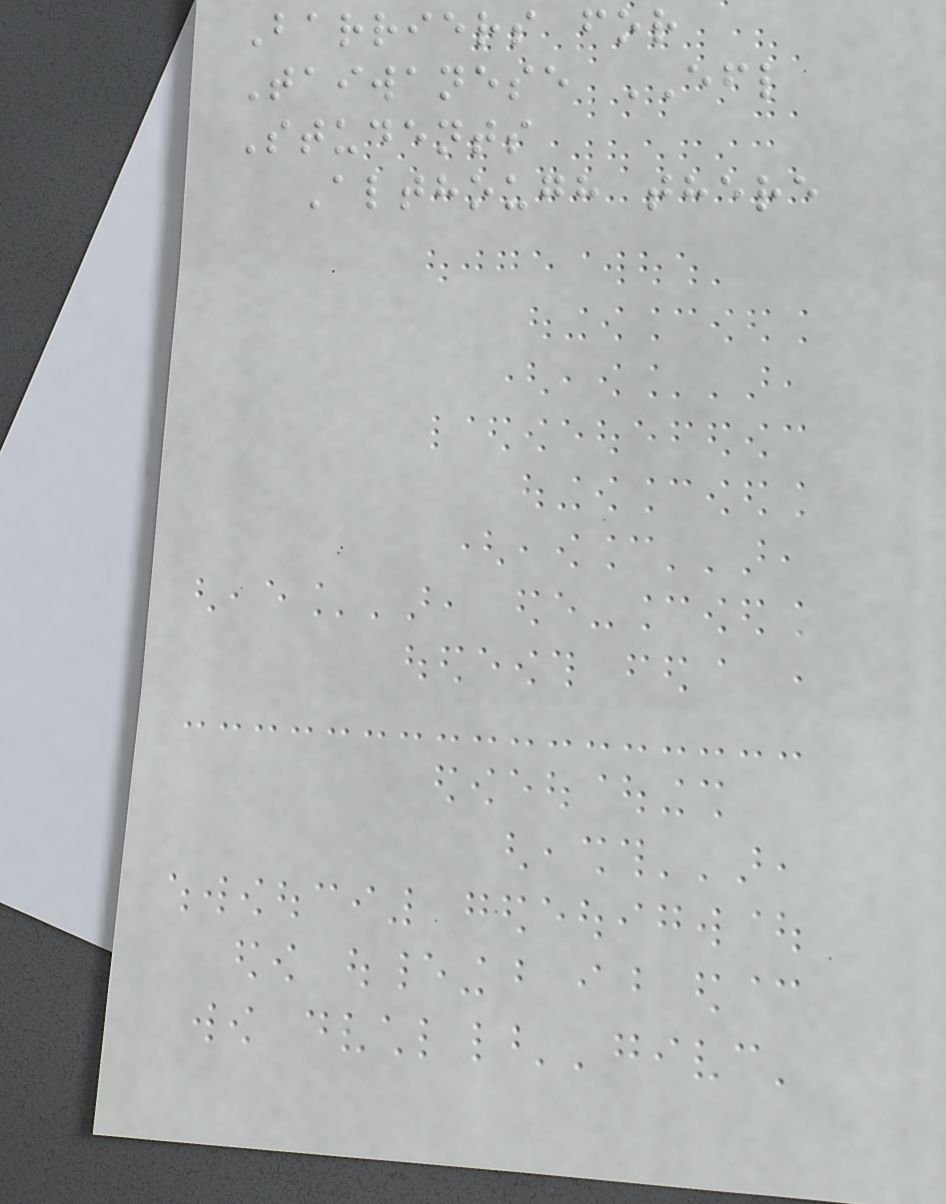Barriers for
Taiwanese EFL
Students
Although there
